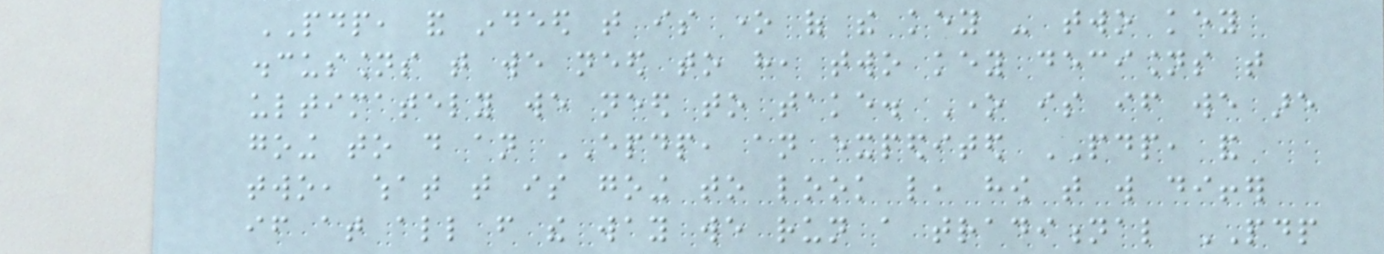PDP, and indeed that is one of the key - two key
discussions that we need to have, two key decisions that
ultimately we need to take. One is if we are
going to do an EPDP, an expedited PDP, and
two, what that is going to look like, how that will differ
if at all from the way we run a traditional PDP
